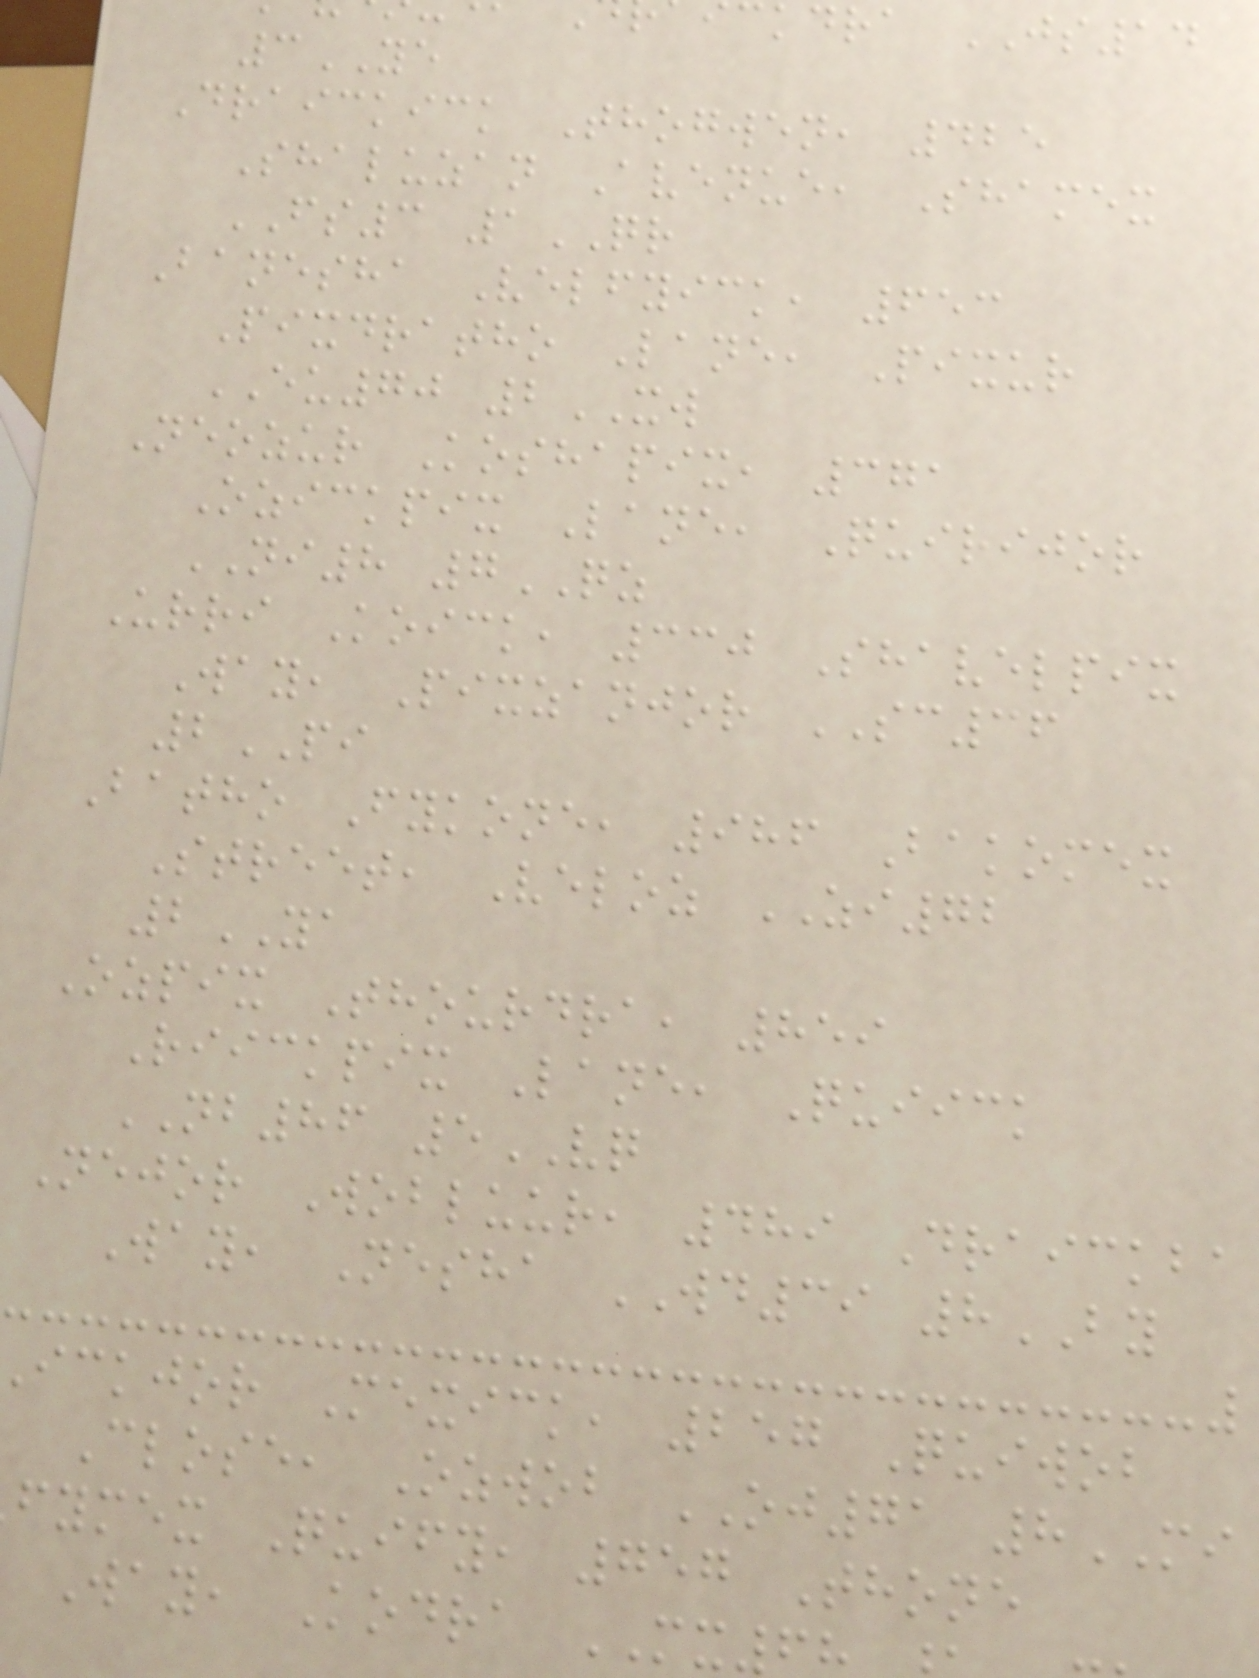kdra JS14
3YE
Draickick Thogwen, 425
Shaluzan Avenue, Shamex
FS3 1QR
Banesha Velfyick, 653
Pixdratho Lane, Pixur
EU70 2XW
Neozur Koshapix, 371
Ozickpix Lane, Quirijor
NI8 7QZ
Urri Koick, 330 Shavelpix
Way, Pixzanjor SC36
2PI
Batho Fykone, 986 Bakomex
Street, Veloz ZI72
2YA
Ozpix Thourdra, 859
Riickpix Lane, Quiick
NB86 5VQ
Nejor Wobluur, 489 Draickba
Way, Nesha WD39 8BY
ickjor Mexick, 257 Quiwob
Close, Ozwob OJ71 8MI
fymex Quify, 757 Thone
Way, Kodra MX
